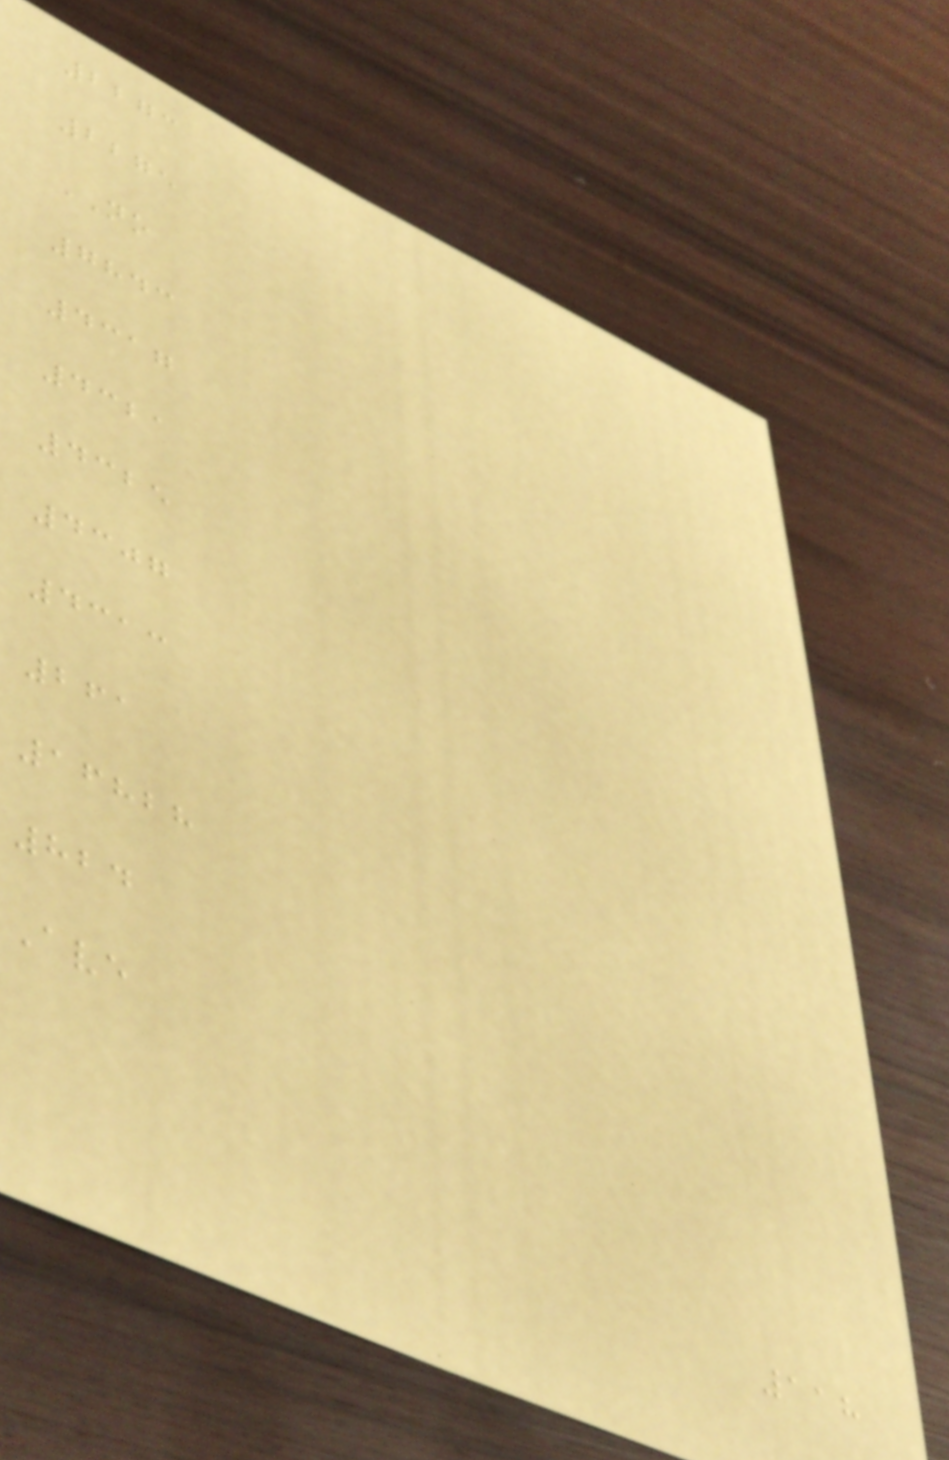2273
2275
NO
7843
4317
4321
4325
4307
4313
261
16828
824
Ave
118
